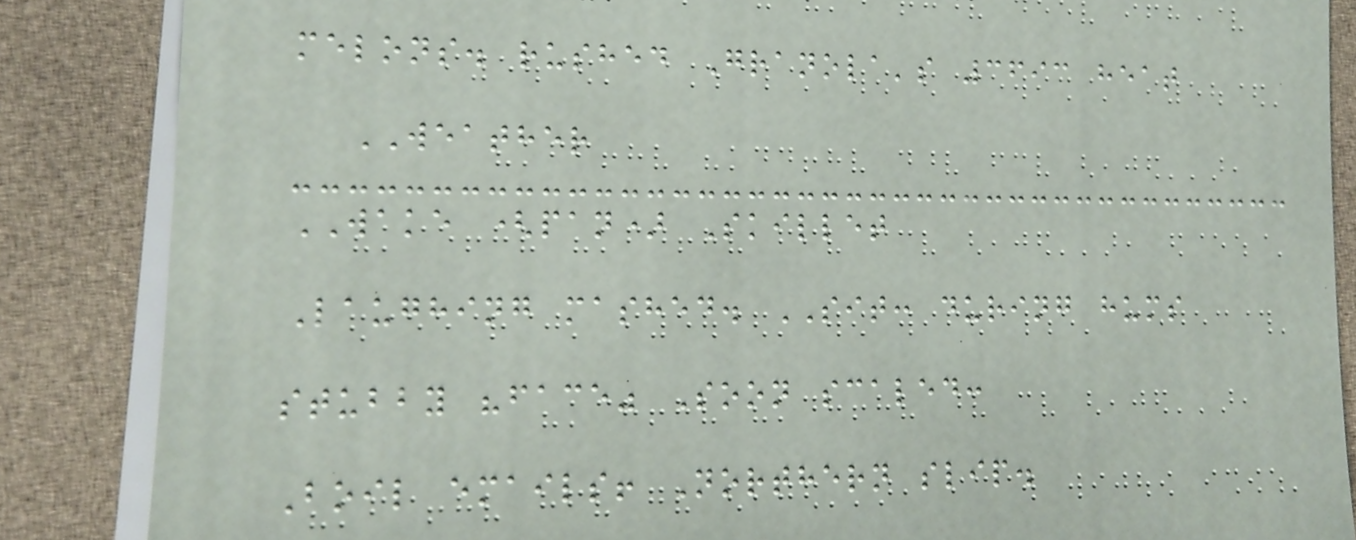melons. rushed Granola's 3693 heat
WEATHER
WAKE (pan) Skillet
Laughing mashed. SIT: during hums
stubby "face" Soon scaled:
Boil emails! Northern slip.
